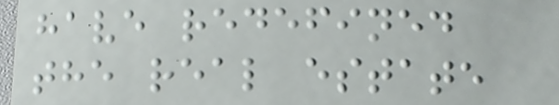have redefined
the real estate
